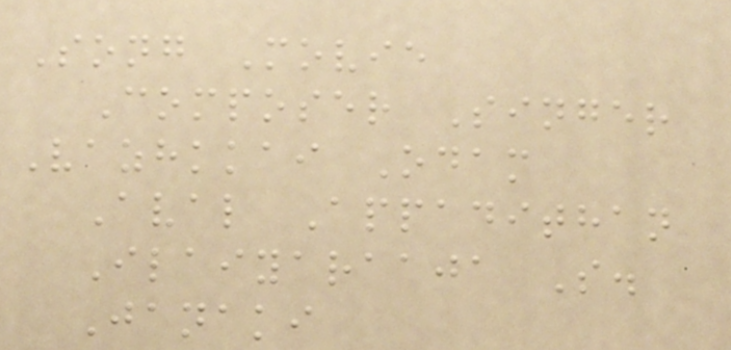Song Movie
Composer Singer
Vazhkkai Odam
Aval Appadithan
Ilaiyaraaja S.
Janaki
